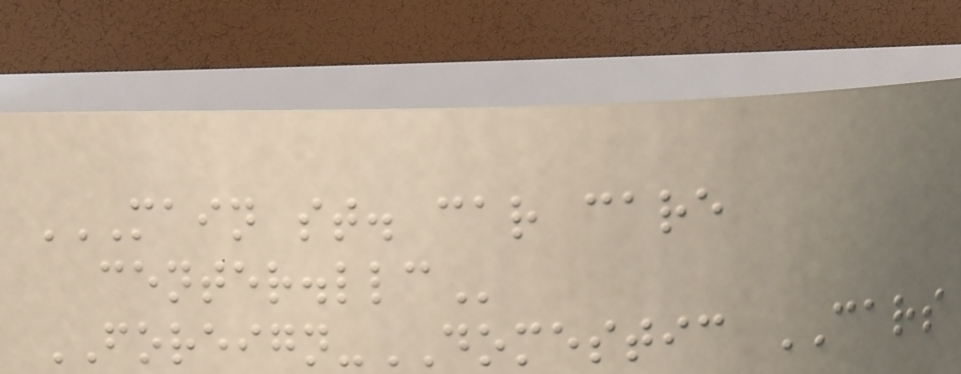MAIN ST. CAR CARE
CENTER.LLC
FOREIGN-DOMESTIC CARS
